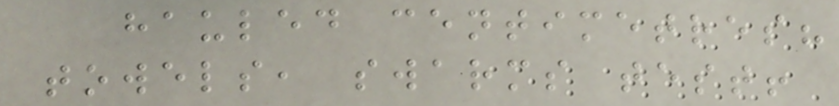hauled centimetres?
towels, swarms test!
